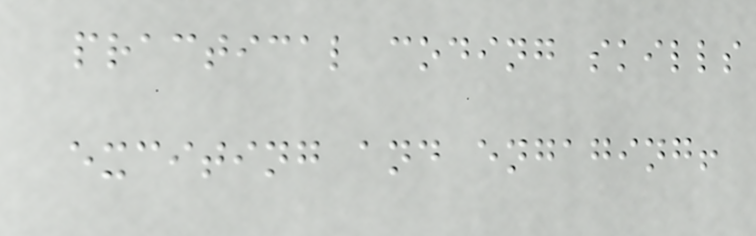practical coding skills
exciting and engaging!
